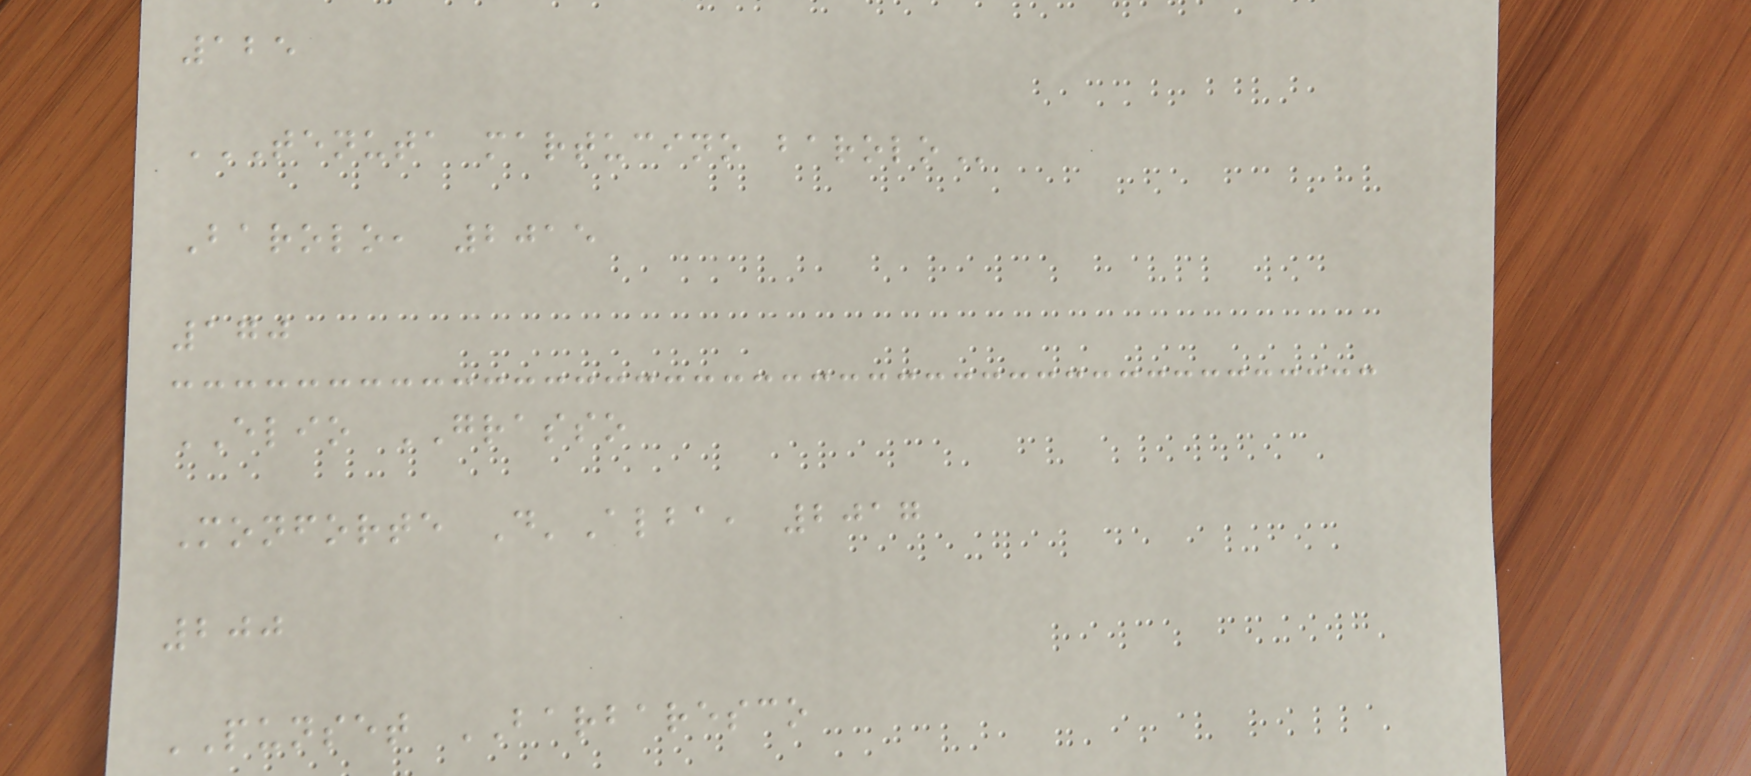125
TENUTA MARTUCINO BAROLO
Barolo, 2015
170
ELIO GRASSO
Monforte D'Alba, 2017
200
PUNSET BARBARESCO
